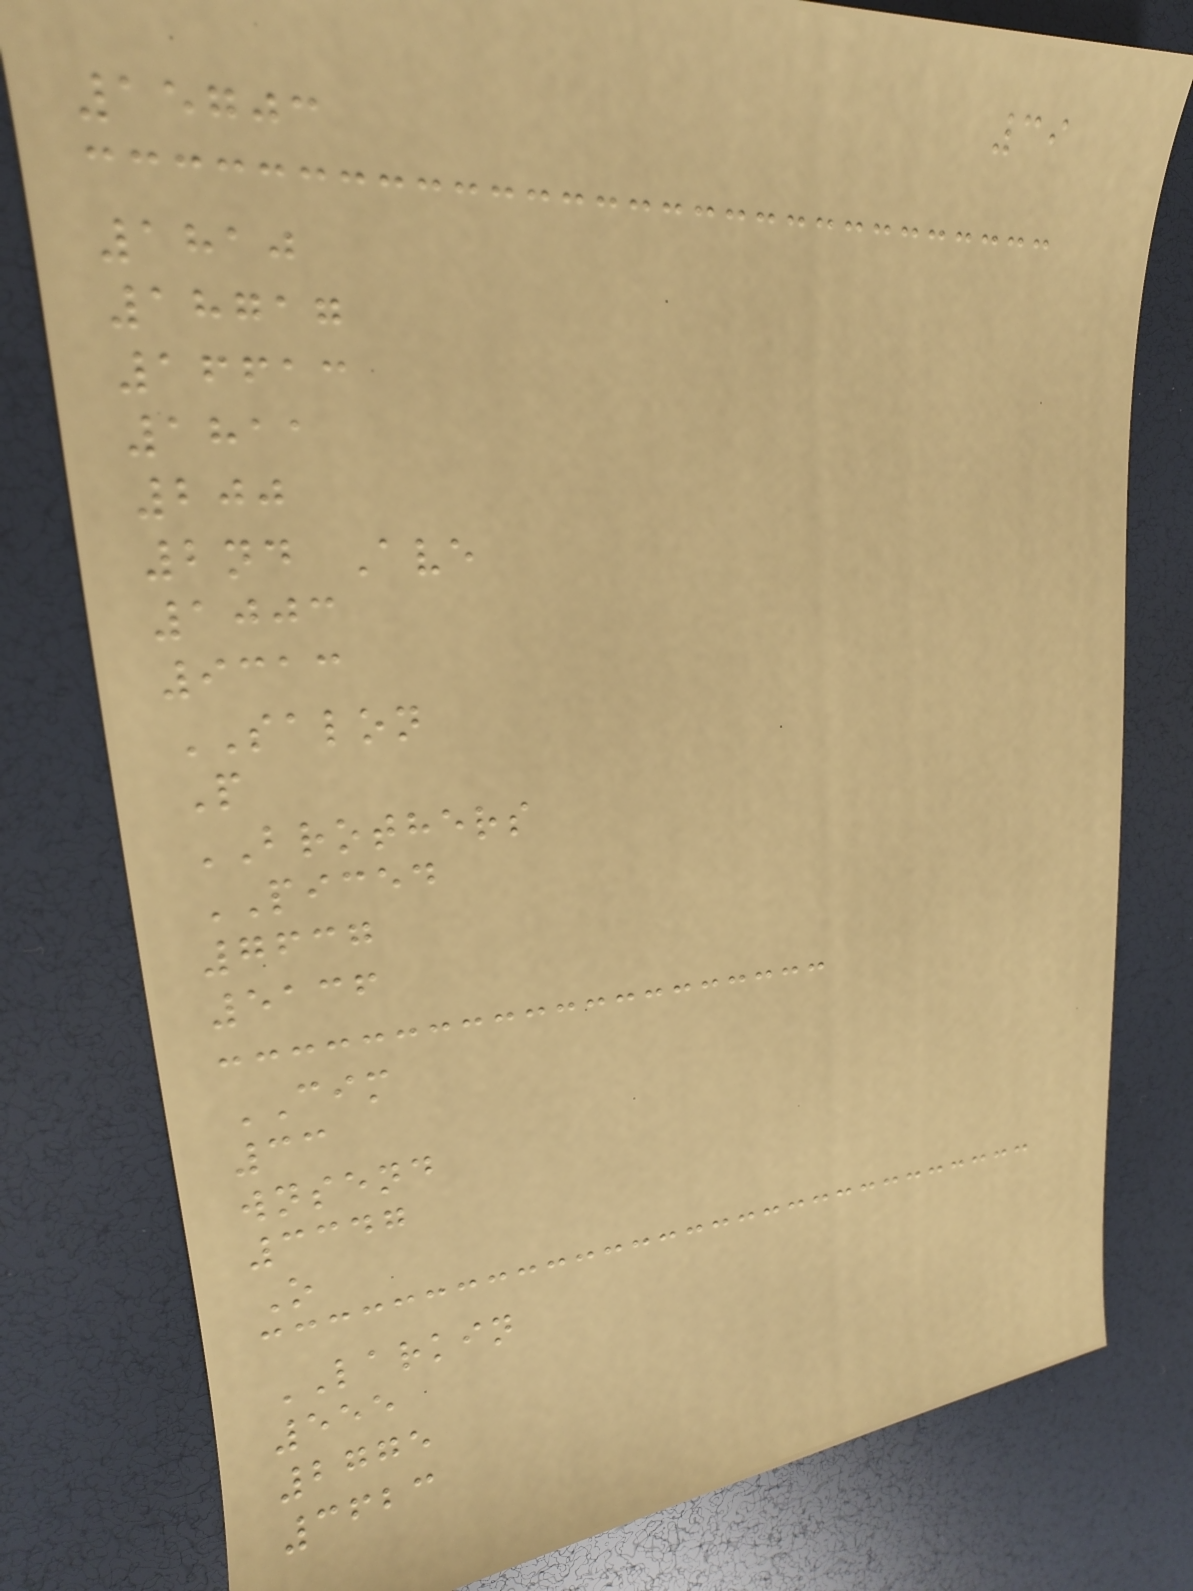39
15703
1810
18717
16613
1811
200
2nd Ave
1003
9313
SALON
P
BROTHERS
PICED
7637
5136
CIM
33
wnsend
3347
O
LARKIN
555
2775
3623
